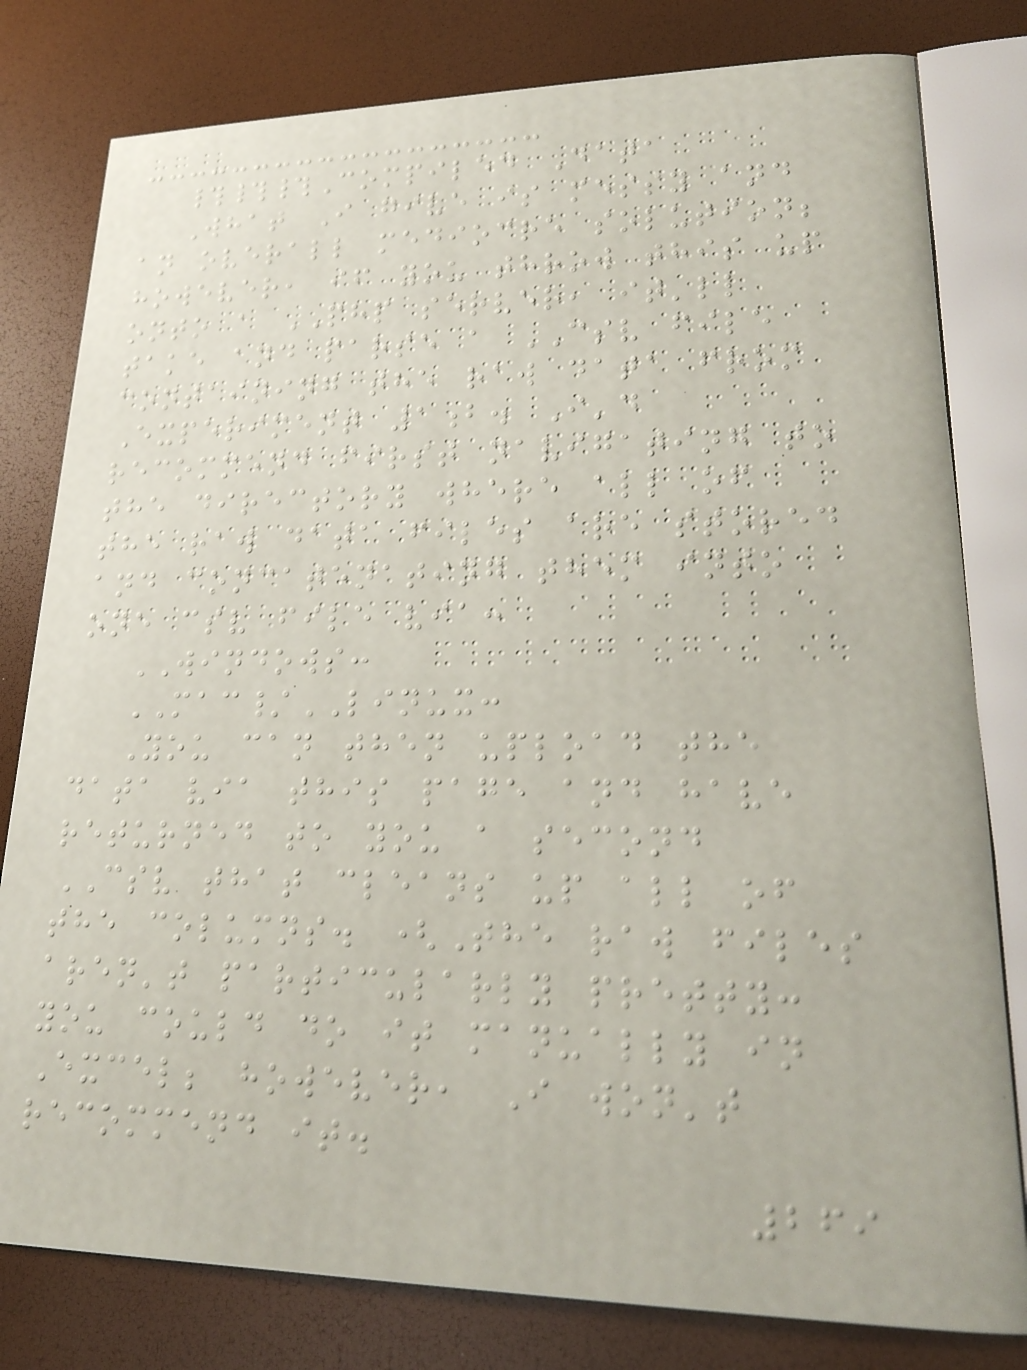###Compiled Data
What I give is messy and
an overall mediocre solution;
however, if you throw this up
onto a PHP server, it'll
take and parse a CSV file
containing the raw data from
Experiment 1b. I'd
recommend first navigating to
the directory where all of
the raw data files are stored
and concatenating them into
one csv file via:
WINDOWS:
MAC/LINUX:
You can then upload the
data via this page and have
returned to you a second
CSV that cleans up all of
the columns. (The raw files
aren't particularly pretty:
you could do it manually in
Excel; however, I won't
recommend it.
269
